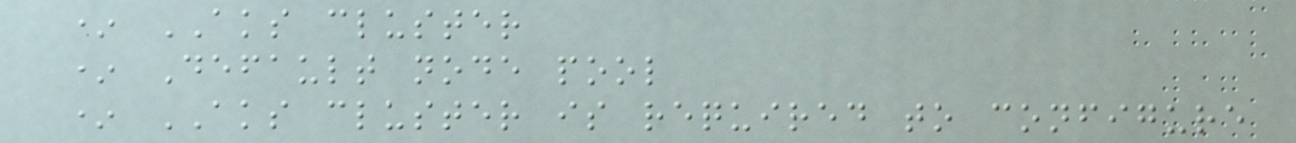* AKS cluster
* Default node pool
* AKS cluster is required to configure
